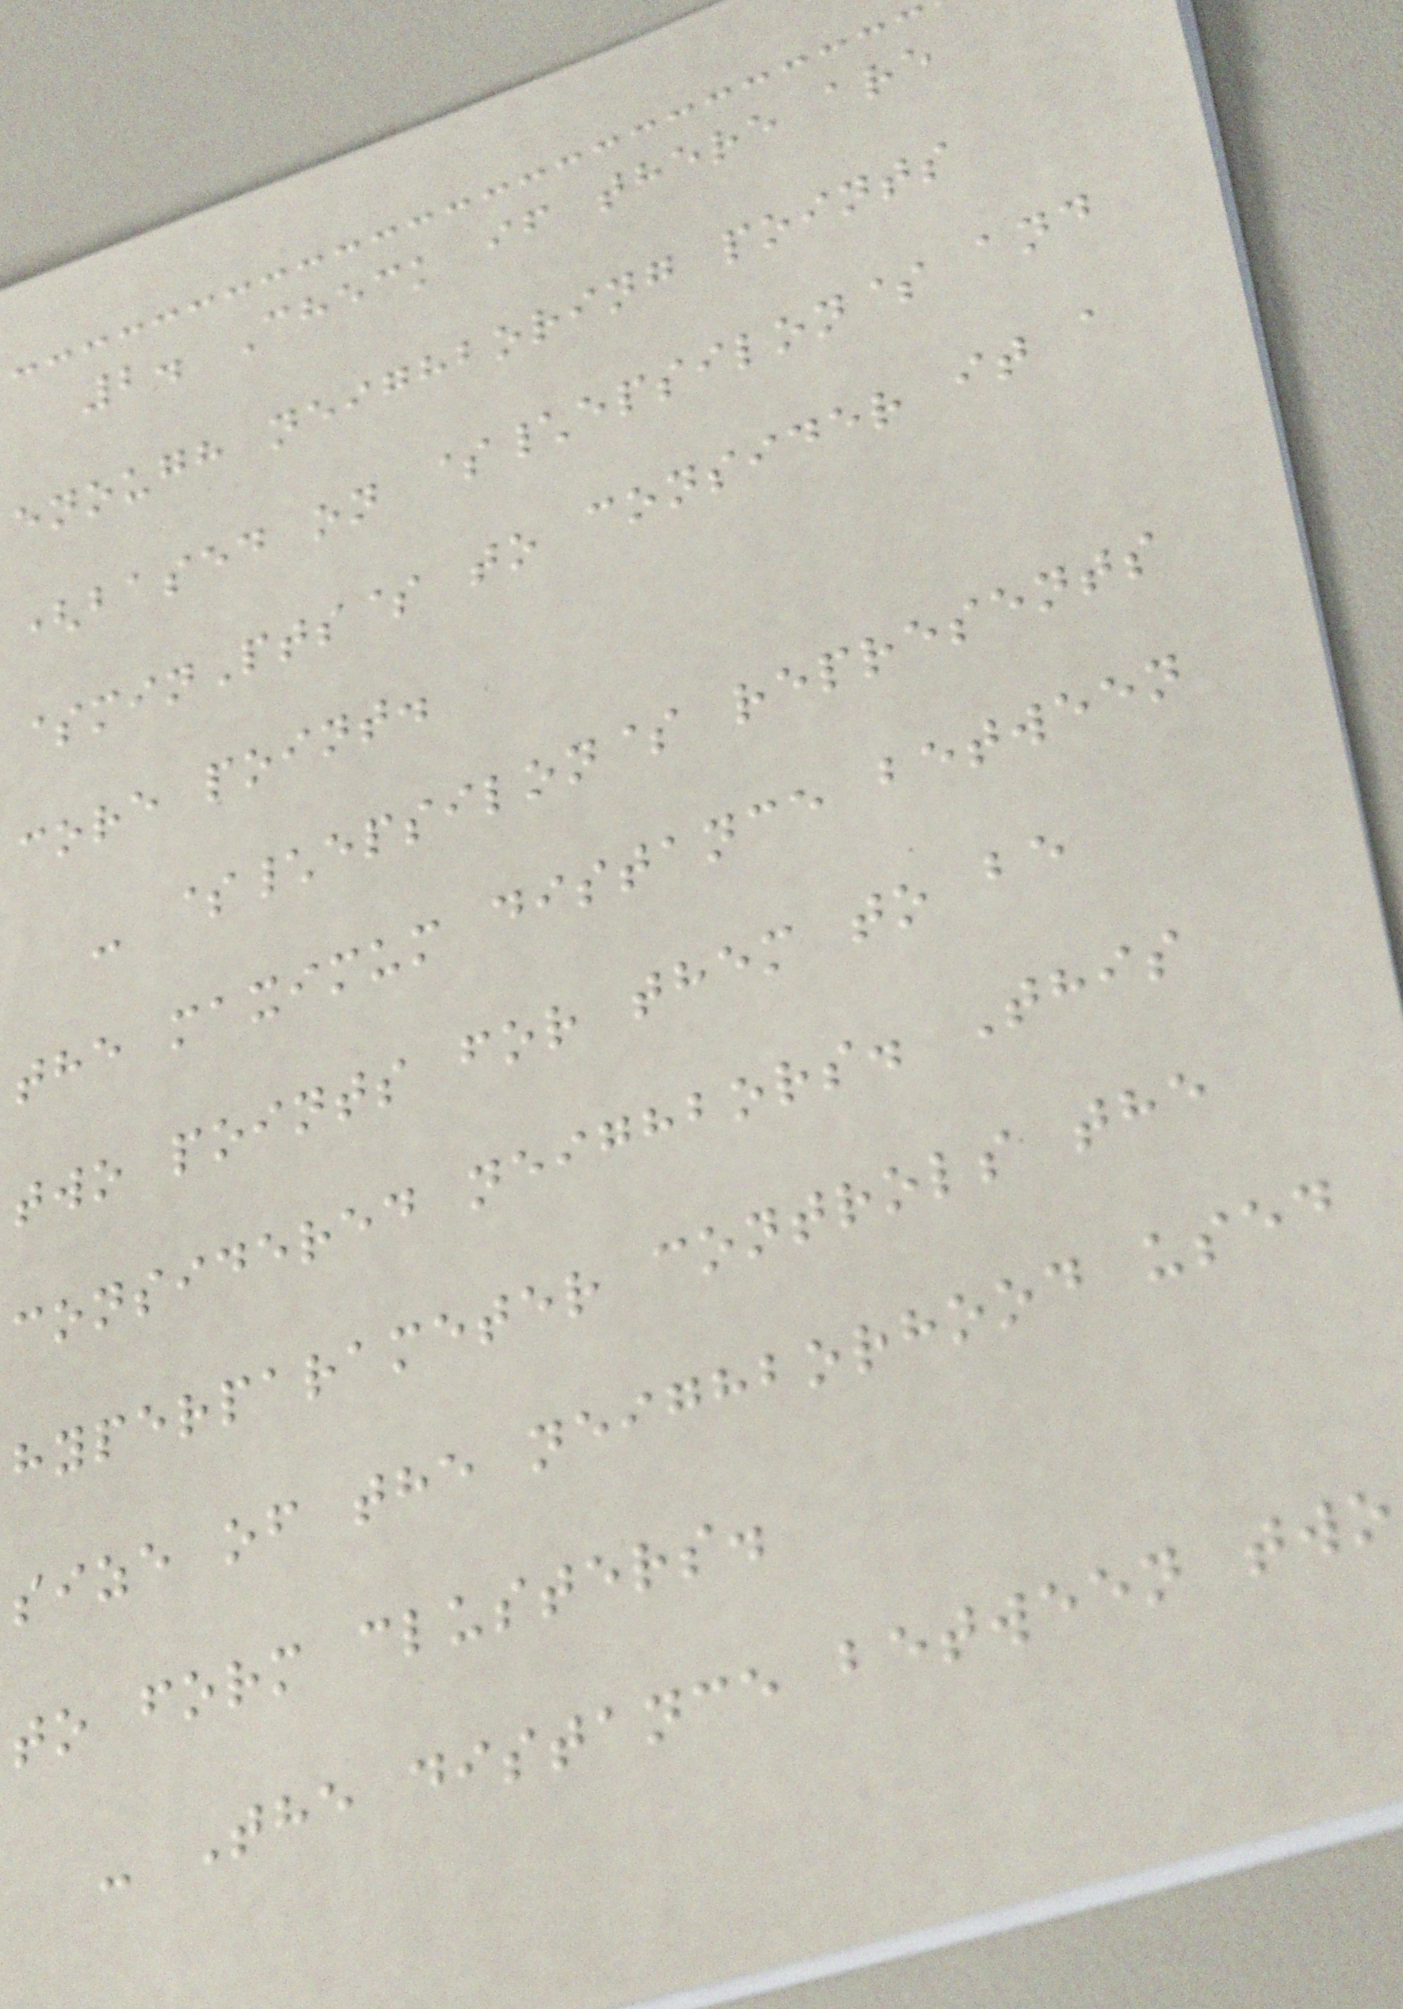2. Check if there are
enough neighboring points
(based on $\epsilon$ and
$minPts$ to consider it a
core point.
- $\epsilon$ represents
the maximum distance between
two points for them to be
considered neighbors. This
hyperparameter controls the
size of the neighborhood used
to form clusters.
- The distance between two
